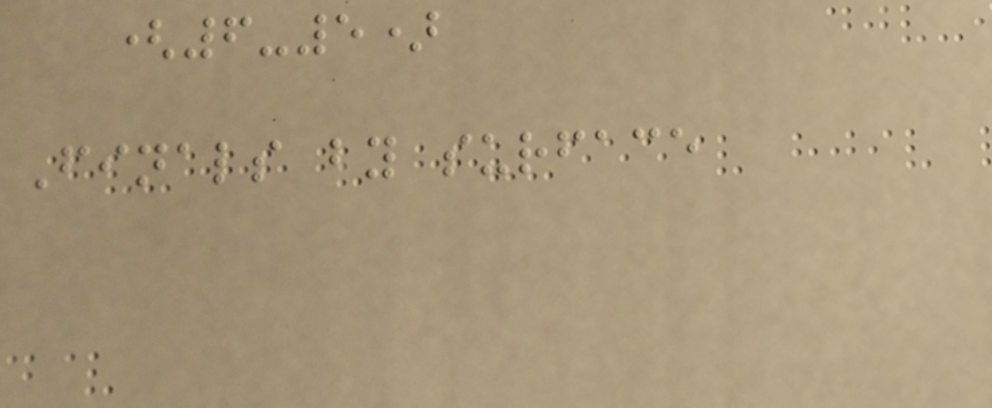(6-5)
Finals by surface
